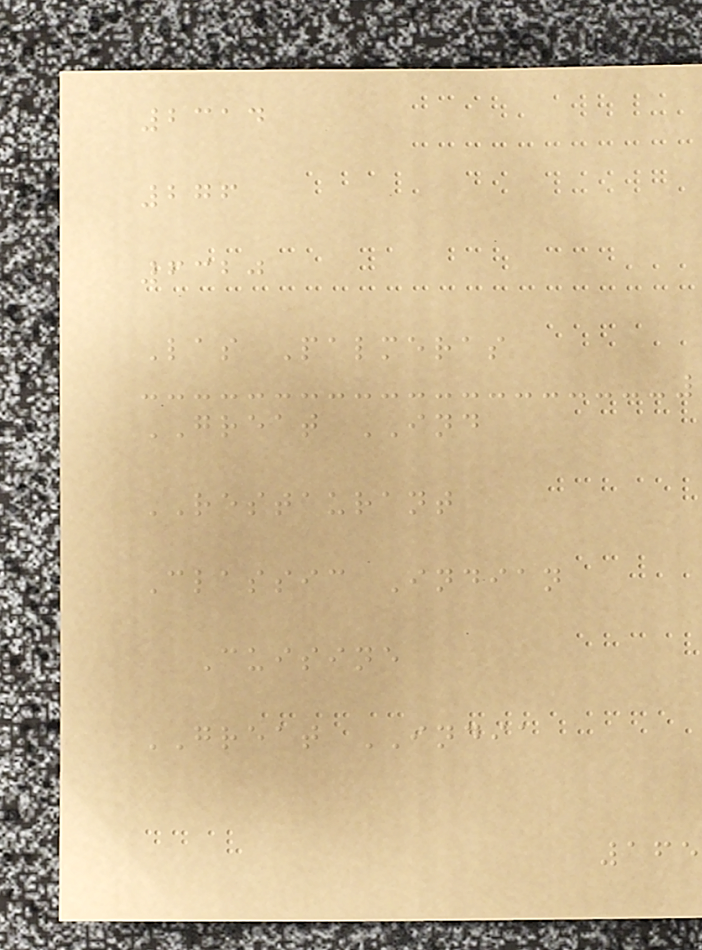2314
276
6320
Las Palmeras
GREAT IND
RESTAURANT
Classic Indian
Cuisine
GREAT INDIA
165
